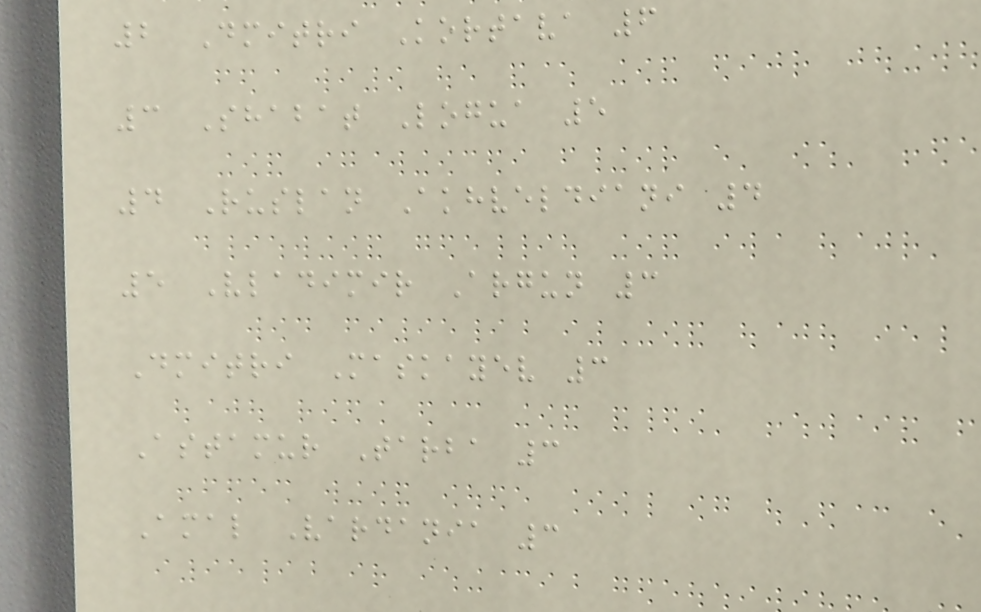2 Dmitri Kortava 6
3 Shabat Logua 5
4 Ruslan Akhveldiani 4
5 Vladimir Argun 3
Dmitri Maskayev 3
Astamur Tarba 3
Amal Vardania 3
